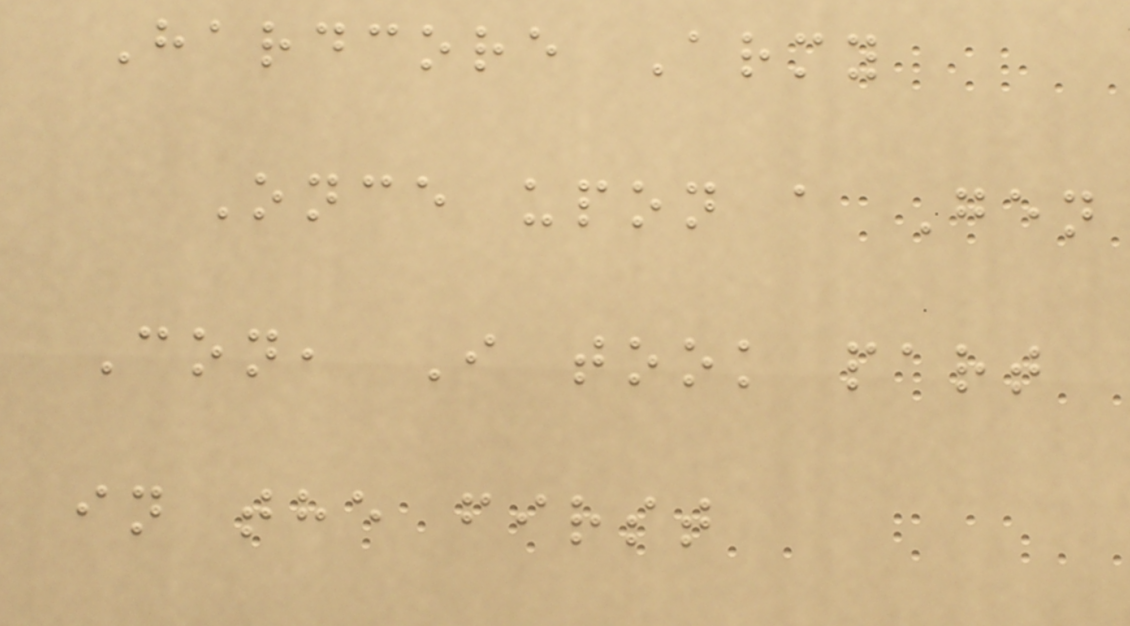Hardcore Army
Once upon a Gen
Con, I took part
in the first
